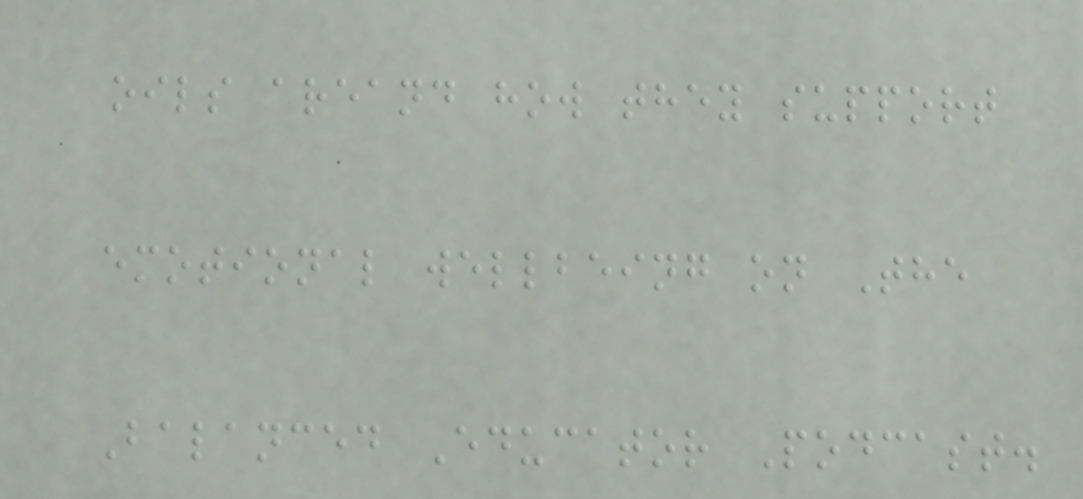oils areand how they support
emotional wellbeing on The
Balanced Educator Podcast.
